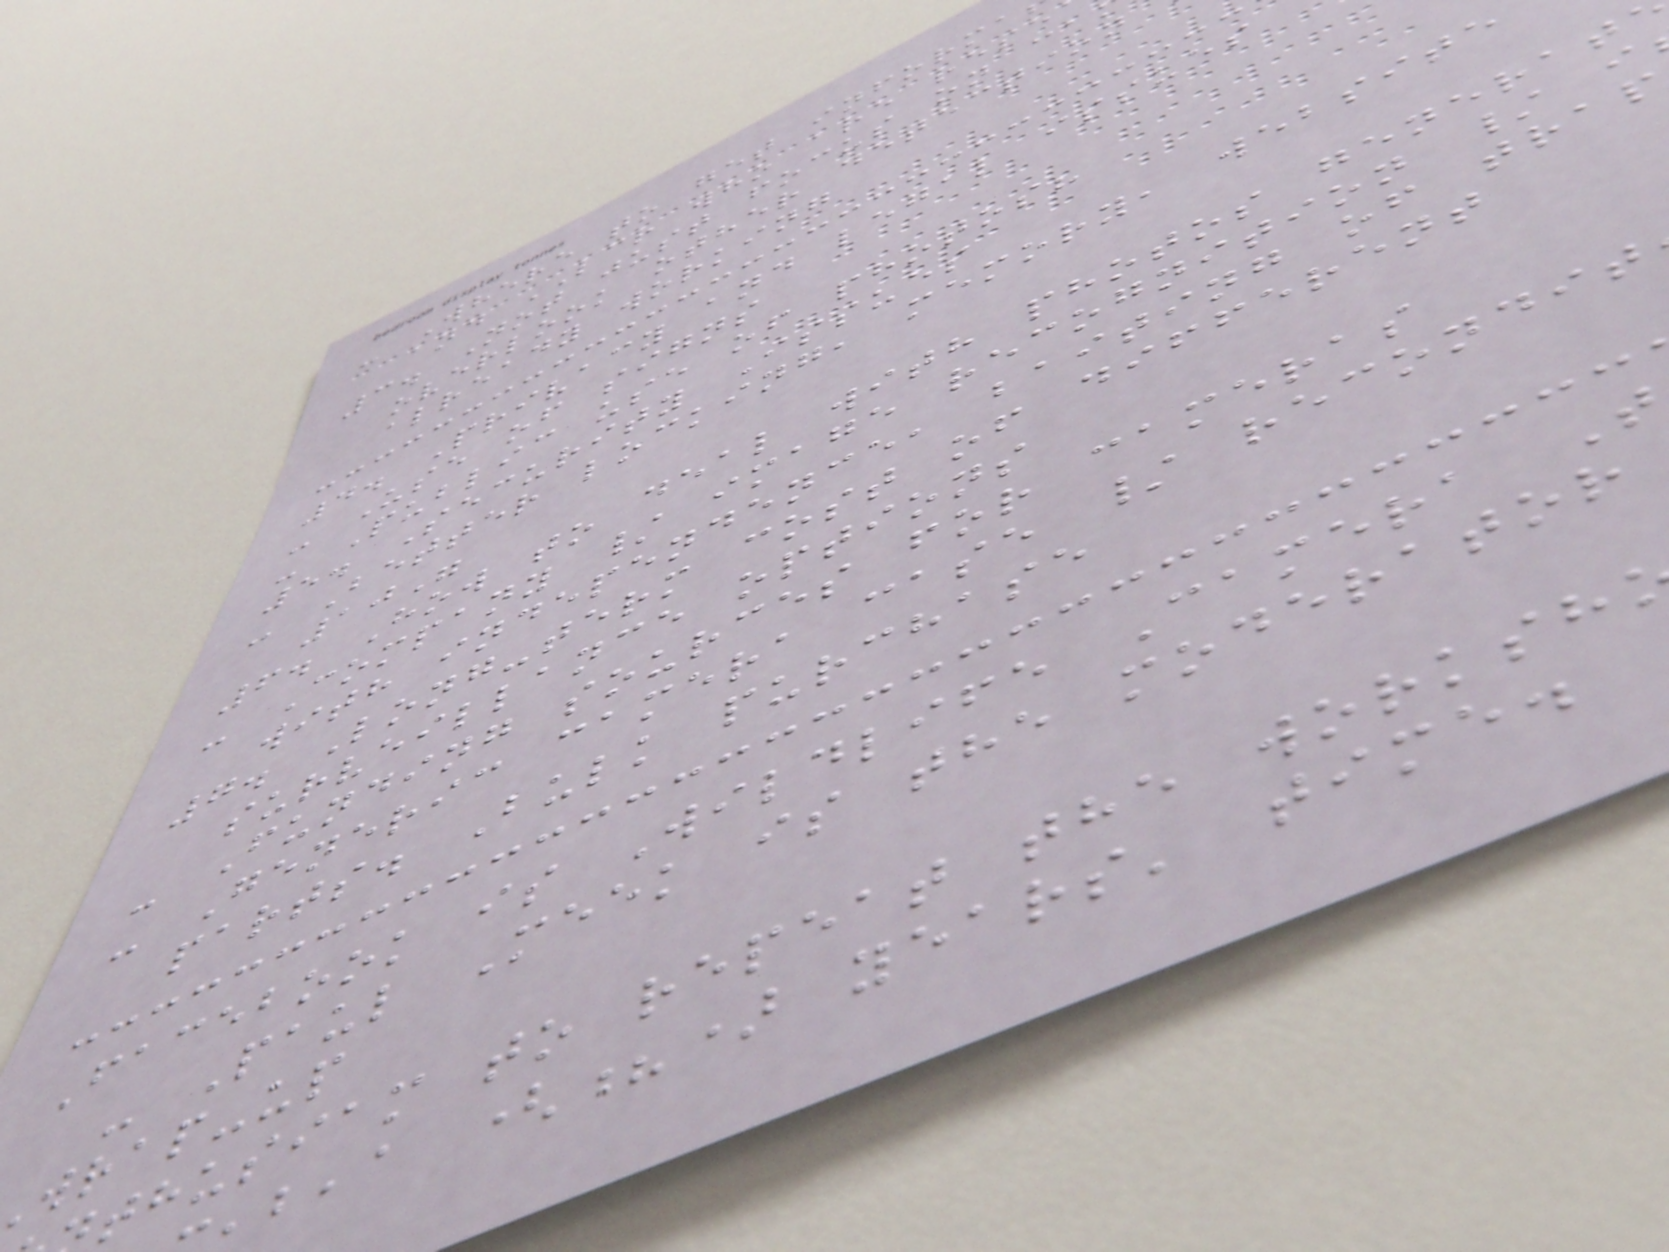- Where to get informa
and LCR who are rese
3. Not just focus on ca
overlook other detection
already working
4. Privacy and legal issues
- Use of signs
- Public use of photos?
5. Security Issues
- Better locking, memory, website
10"
6. How to deal with photos generat
- Company / image recognition / i
with independence, baiting of trap
7. Long-term cost of different
surveillance options
- Funding sources for cameras
- Generic camera case / recondit
parts. Bulk purchase
Facebook is Wildlife Camera T
- Paul Meek is the moderator
wrap-up
thusiam to repeat the worksh
,a (?) years' time.
